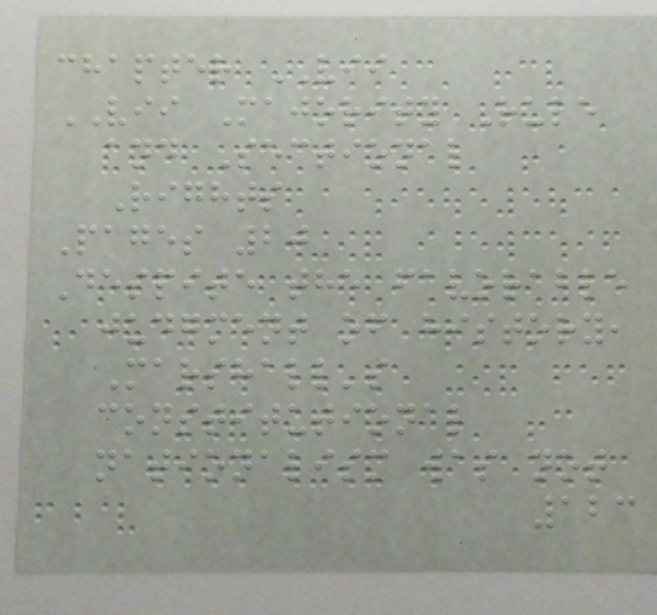chapter VII
VII Majority Rule
and Sectional
Rights
Pages 20
Despite the favorable
judgment of history,
Marshall's
constitutional
nationalism was not
123
